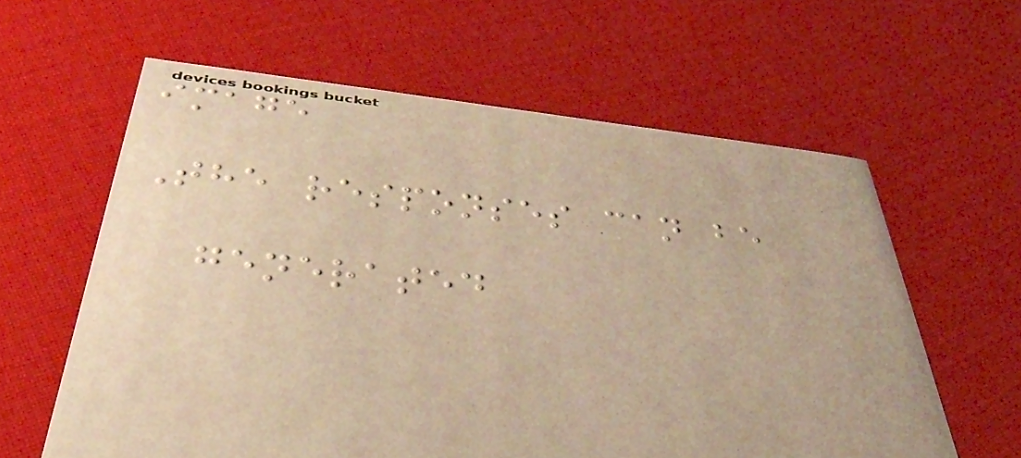image
The responses can be
generated
